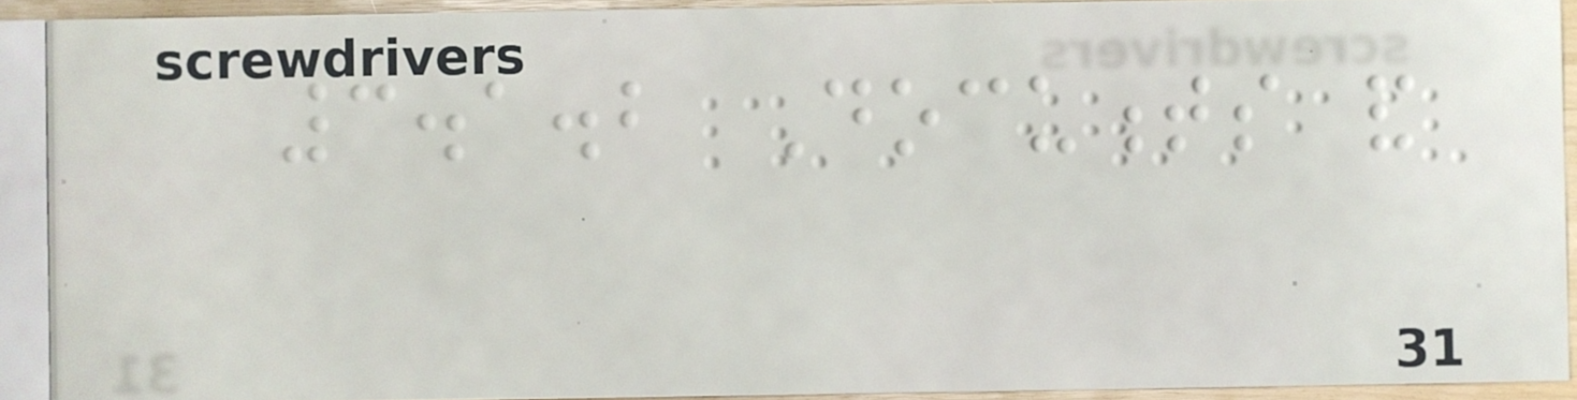3.1.2 Documents and
